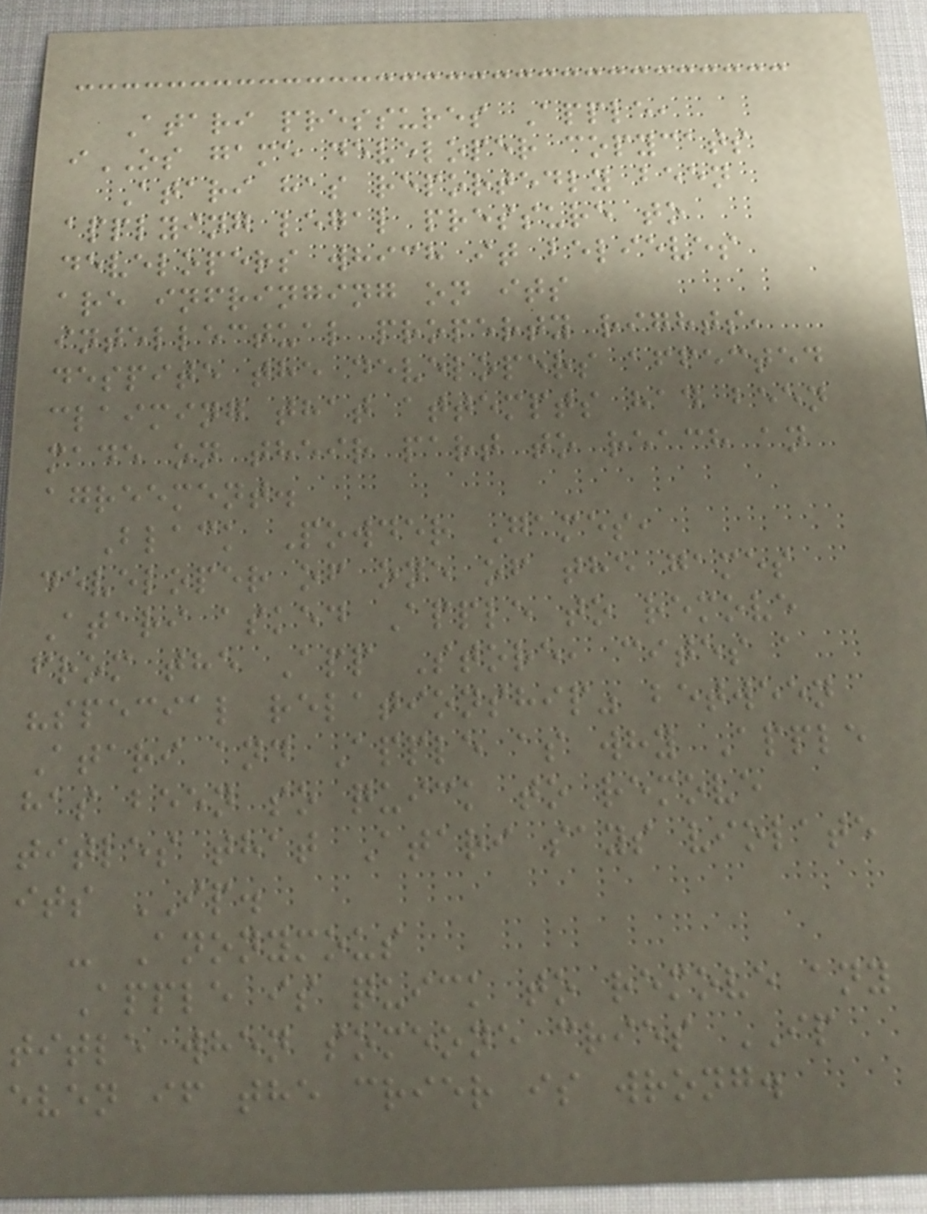Atari pressures Apple,
iOS game developer copycats
Atari has reportedly been
applying legal pressure to
developers which it believes
are infringing on its
intellectual property rights,
despite the developers affected
claiming that attempts had been
made on their part to reach an
agreement.
Black Powder Games,
developer of one of the games
Atari asked Apple to remove
from the App Store, cites a
"special relationship" between
Atari and Apple as why Apple
has been so quick to remove
titles that Atari says violate
its IP.
- Anonymous
Apple is quick to remove any
title when someone cries IP
even if the crier is wrong.
